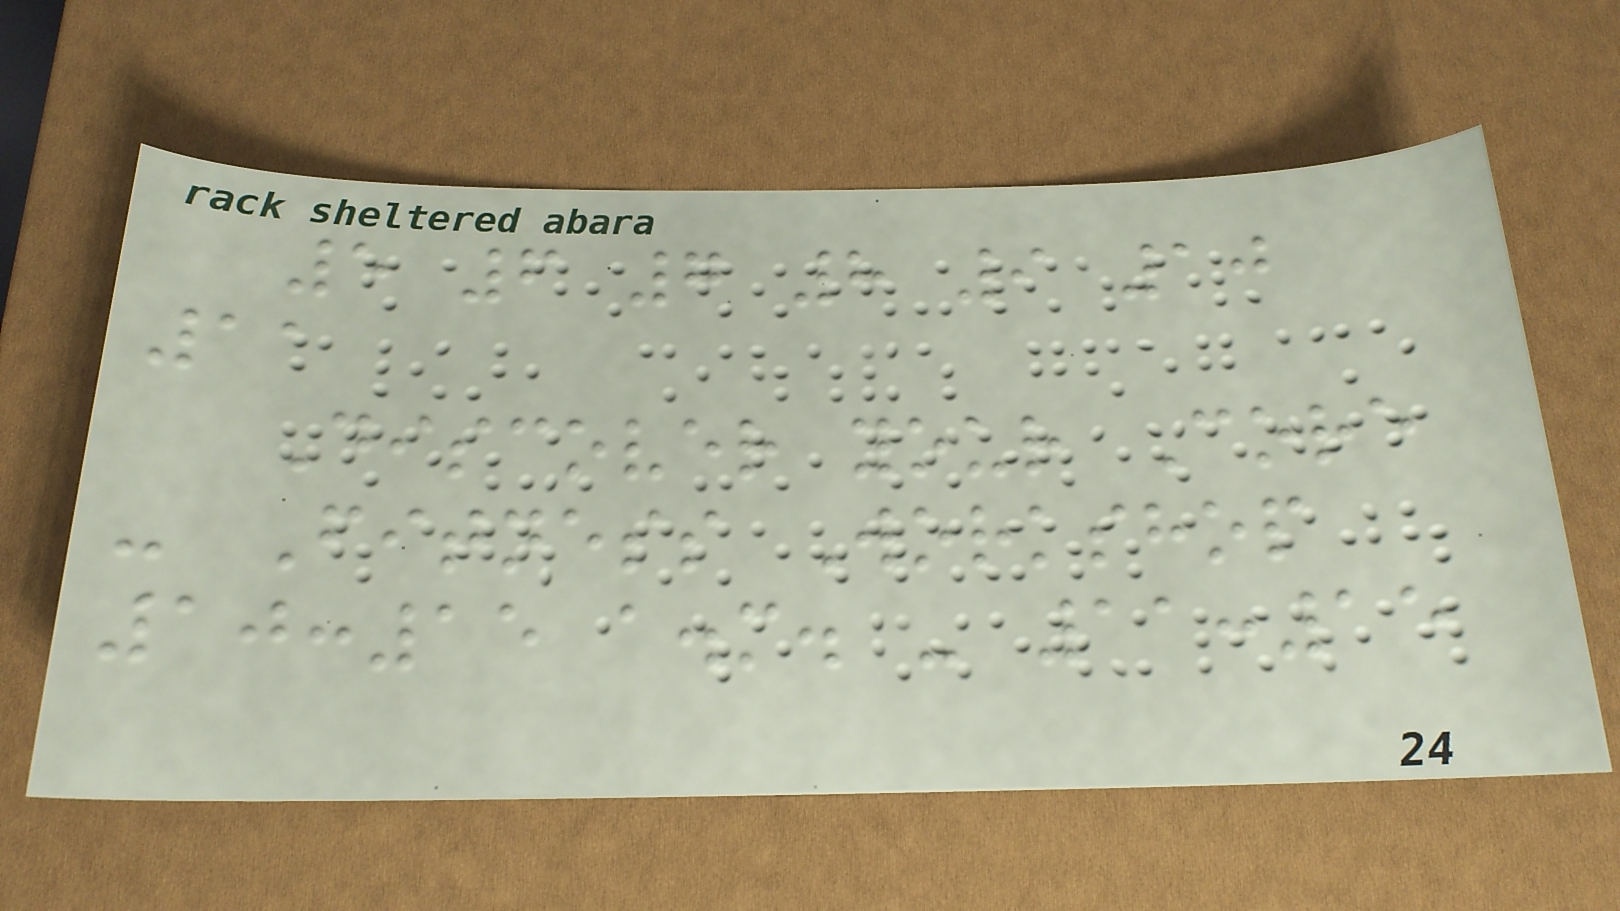5 6 7 8 9 10
11
Discover your Core
- Fitness Workshop
10:15 a.m. - 11:15
